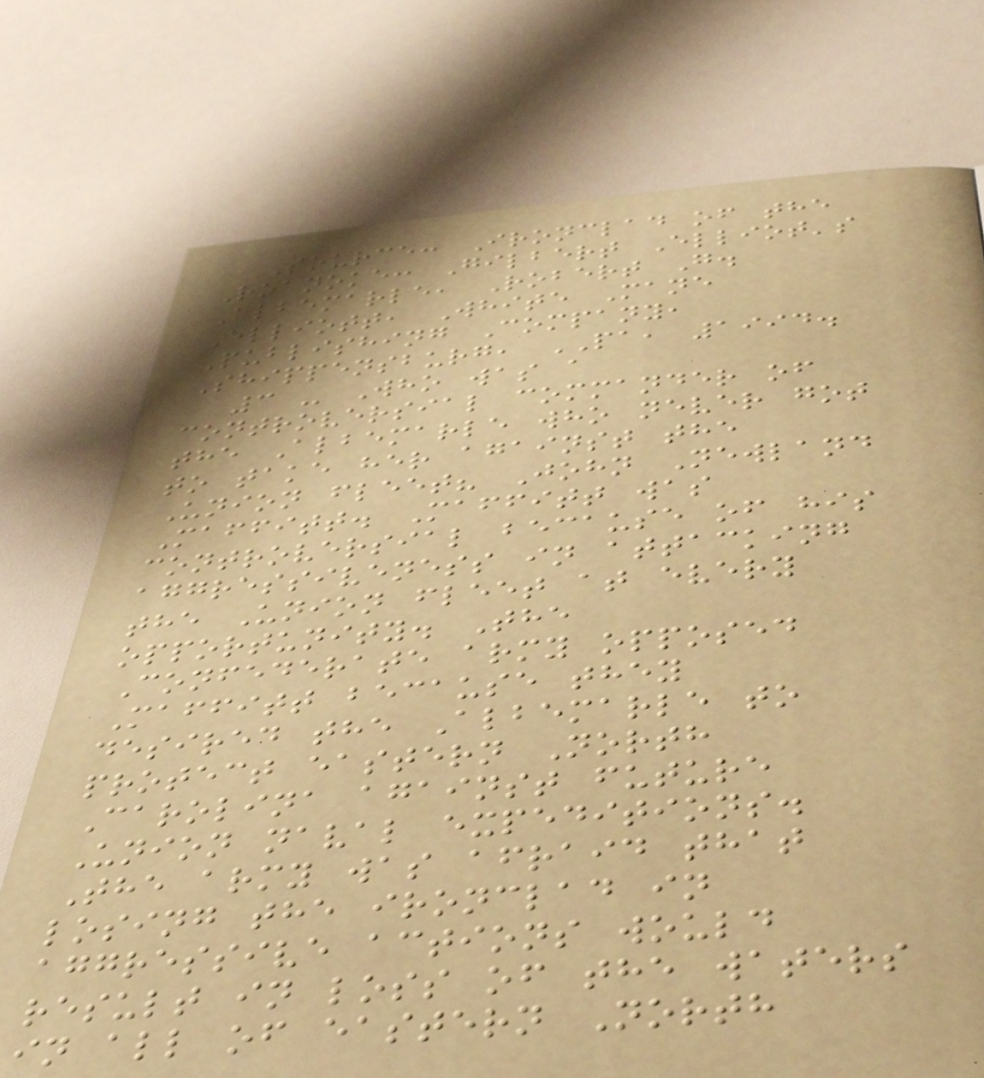Source: Ironclad of the
Roanoke: Gilbert Elliot's
Albemarle, Robert G.
Elliott, White Mane
Publishing Company,
Shippensburg, PA, 1994.
3 - Who was a
controversial commander of
the Albemarle who never got
to take her against the
Union fleet? John Newland
Maffitt. Maffitt was
controversial because of his
aggressiveness in attacking
the Union fleet at every
opportunity. The
Confederate army opposed
Maffitt because they
desired the Albemarle to
protect eastern North
Carolina against future
Union naval expeditions.
The army was afraid that
losing the ironclad in
aggressive actions would
result in loss of the waters
in all of eastern North
